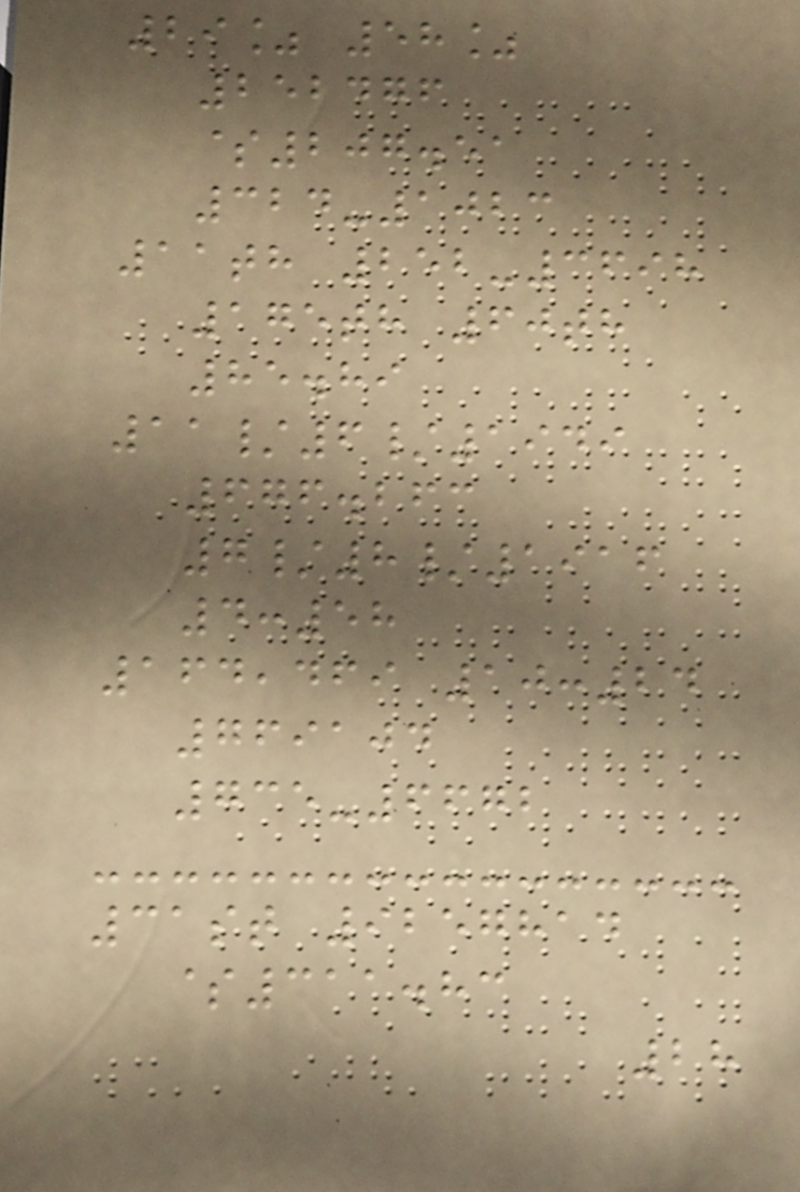29% 58%
252476
$207.51
324-1023
11th 252-3698
175th 60th
85.89
11/6/1949
676.263
7/8/1916
4:58
164,469 10:24
769104
735-6672
31st 9257814
$311.83
28
